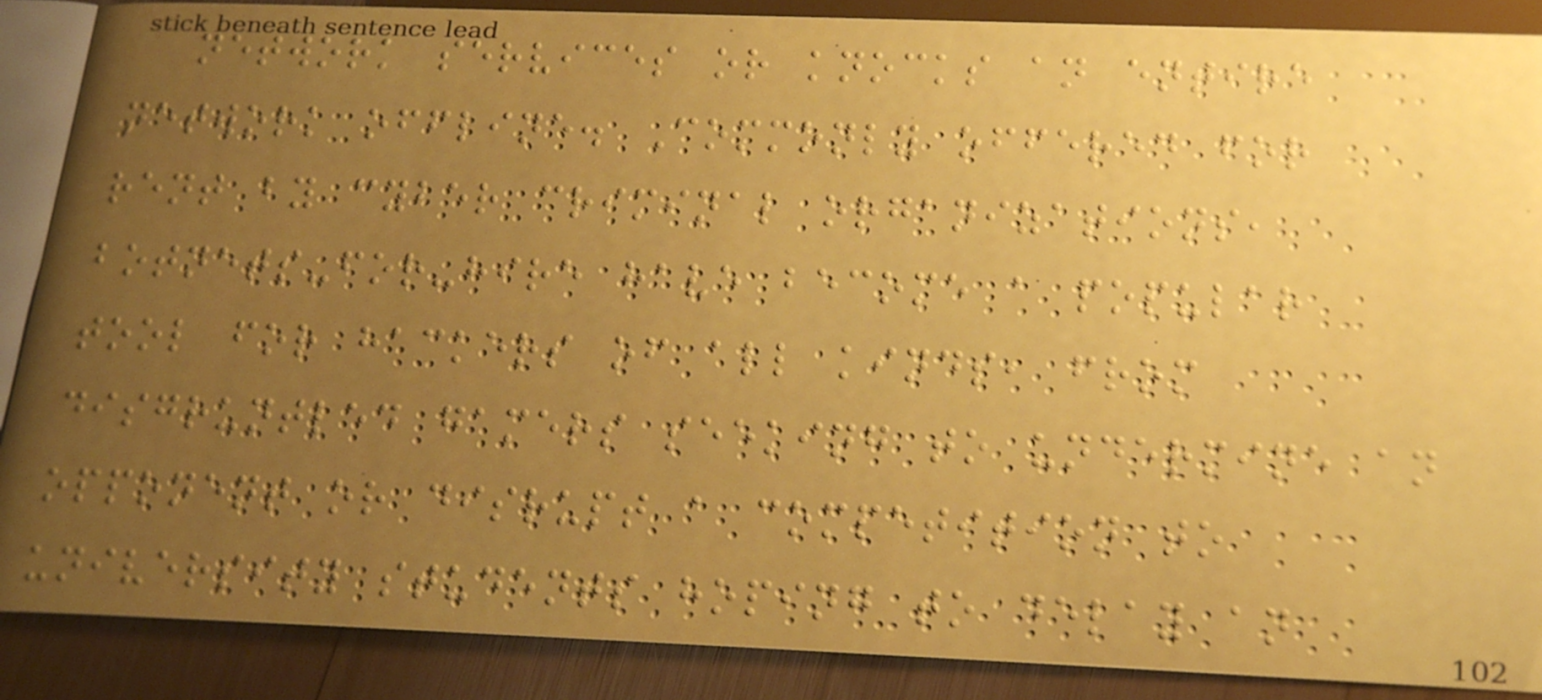network services or knocks an entire
network offline. Commonly offered for
rent by cyber criminal organizations,
botnets-for-hire have become a popular
tool for hackers of all kinds, from
disgruntled gamers seeking to undermine an
opponent or disrupt a competition to
university students hoping to delay an
